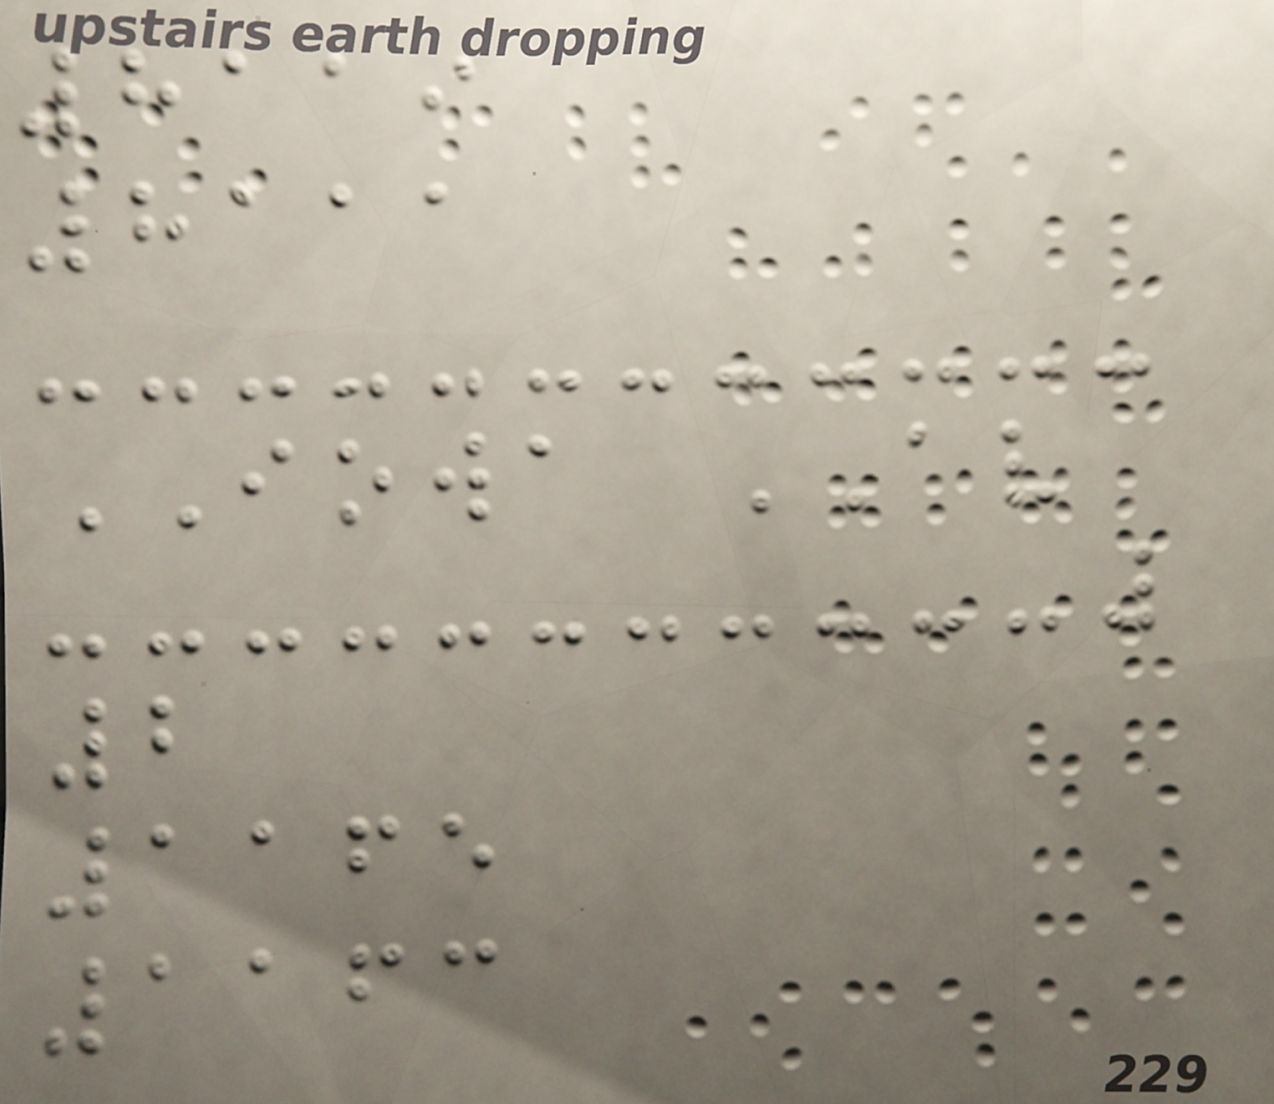8119
8111
IOWA AV
2
1165
1163
